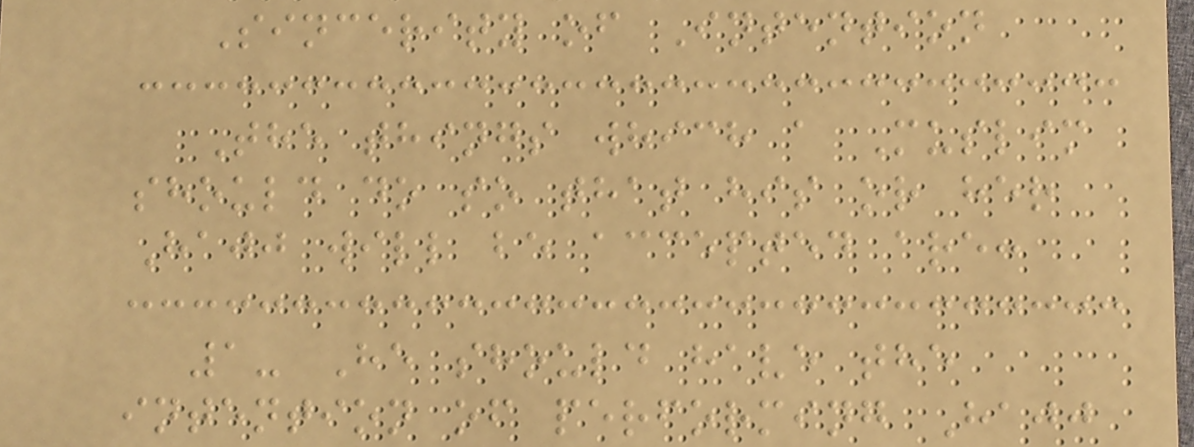Sincerity of Intention
The things which a Muslim
should do so that his or her
Hajj will be accepted are:
1- He should have the
intention of performing Hajj
